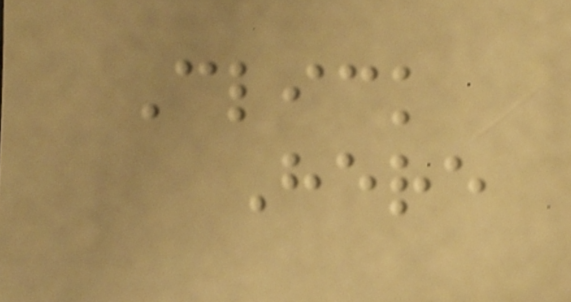Click
Here
